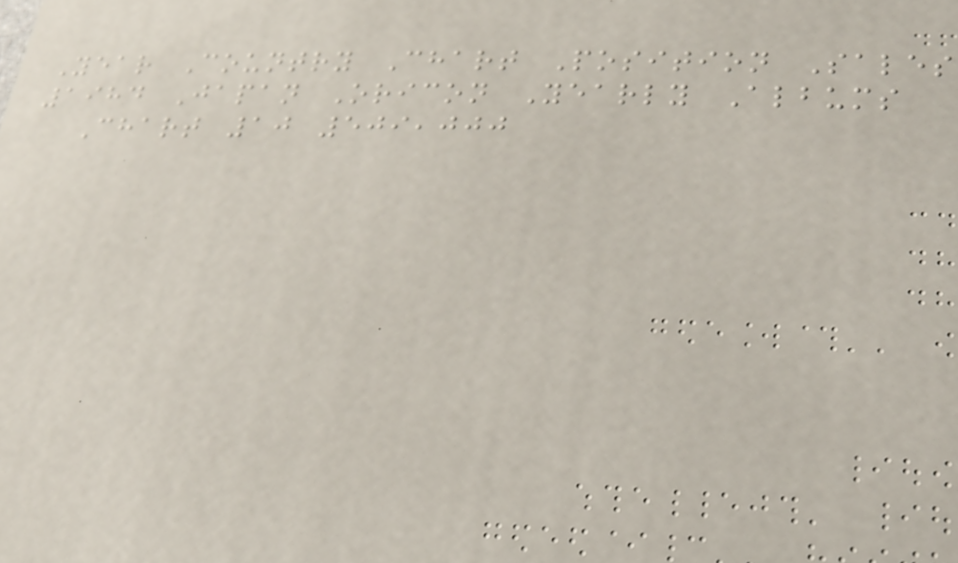Year Country Chart Position Sales
1984 Japan Oricon Yearly Albums
Chart 10 509,000
